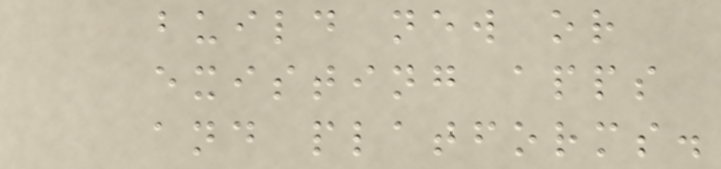build new or
existing apps
and platforms.
